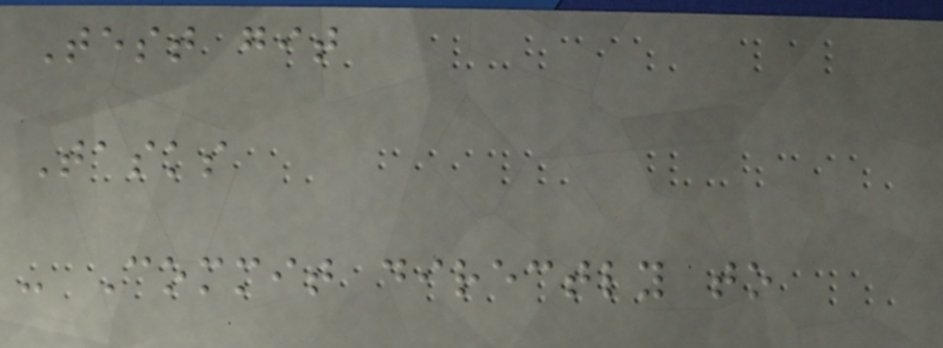Test git
Tasks
- Commit directly to
